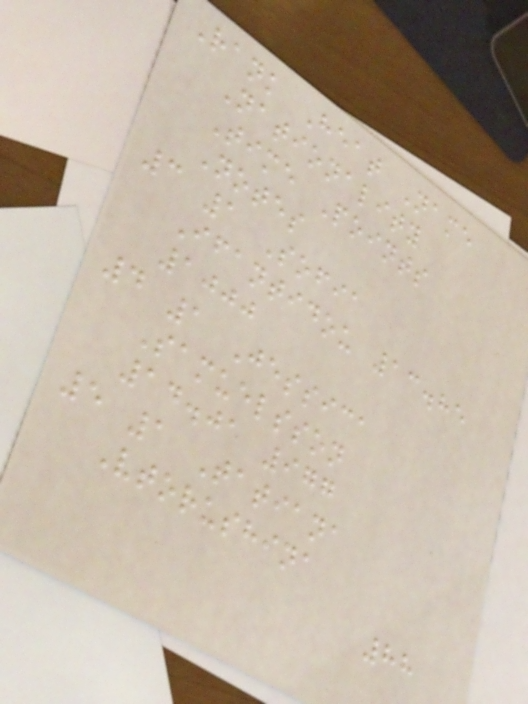Rank Heat Name
Nationality
Time Points
Notes
3 1 Sofia
Ifantidou 13.85
1000
4 1 Jessica
Samuelsson
14.01 977
5 1 Tatiana
Vtorushina
88
